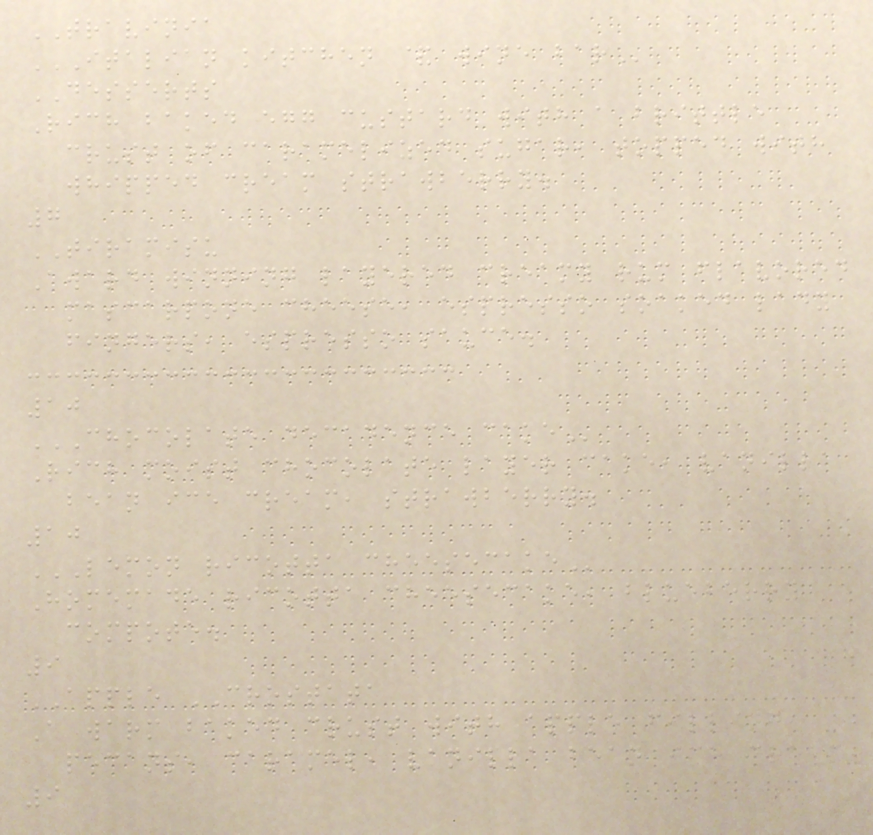TRAVINIA
ITALIAN KITCHEN & WINE BAR
DESSERTS
Rich baked egg custard with a brittle
crust of caramelized sugar, topped with
whipped cream strawberry.
7
TIRAMISU
Award winning layered creamy rum flavored
mascarpone cheese, espresso soaked lady
fingers, espresso sauce.
10
CHOCOLATE DECADENCE CAKE
Rich moist chocolate layer cake, vanilla
bean ice cream, strawberry.
10
LEMON RICOTTA CHEESECAKE
Homemade ricotta cheesecake, blueberry
compote.
9
APPLE CROSTATA
A warm baked crust with apple filling,
pecans, caramel, vanilla bean ice cream.
9
